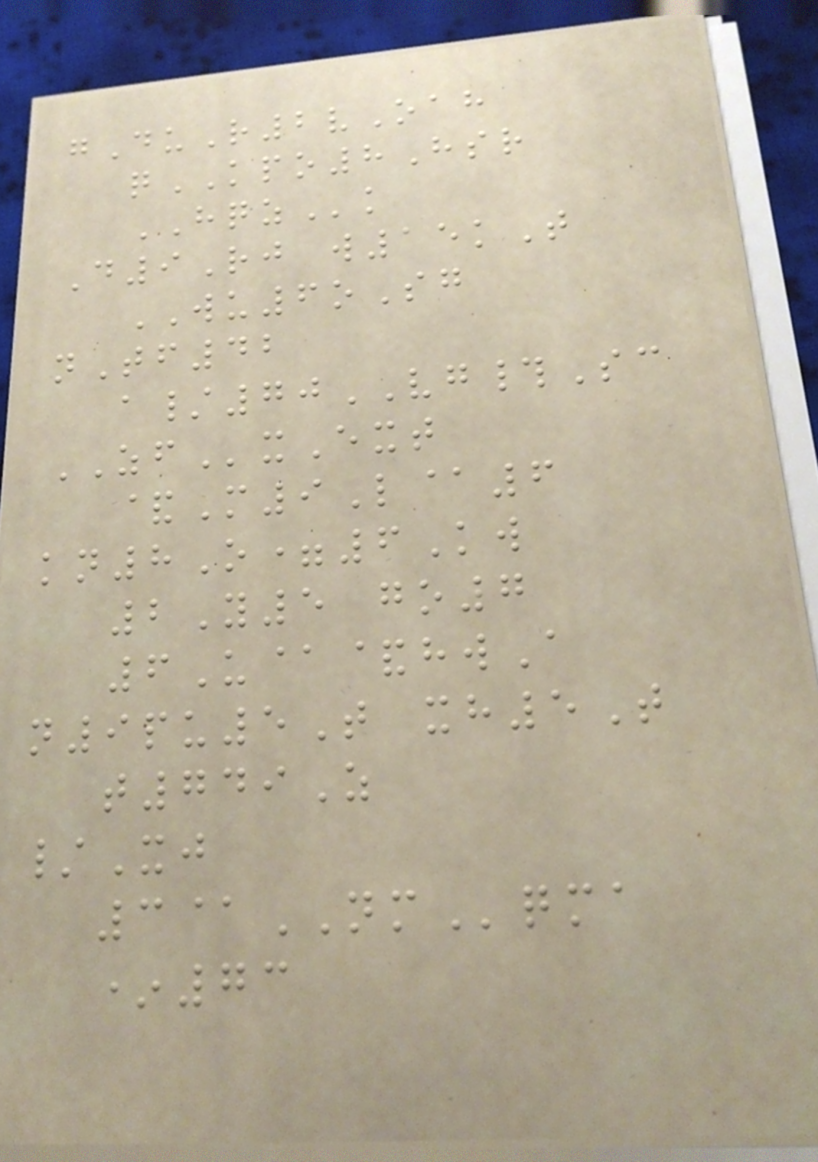gDuR2vOah
qKPO8Hsr
HQZk
D9Rj w15kT
WU6oSg
nTf42
a/70VG#Sc
ZFxExt
&M9L@6
kn8O=6Kw
2Y5 go7
6U@&hwA
n9pu5T xh5T
t749Z
/Xj
3@NMqma
*73
